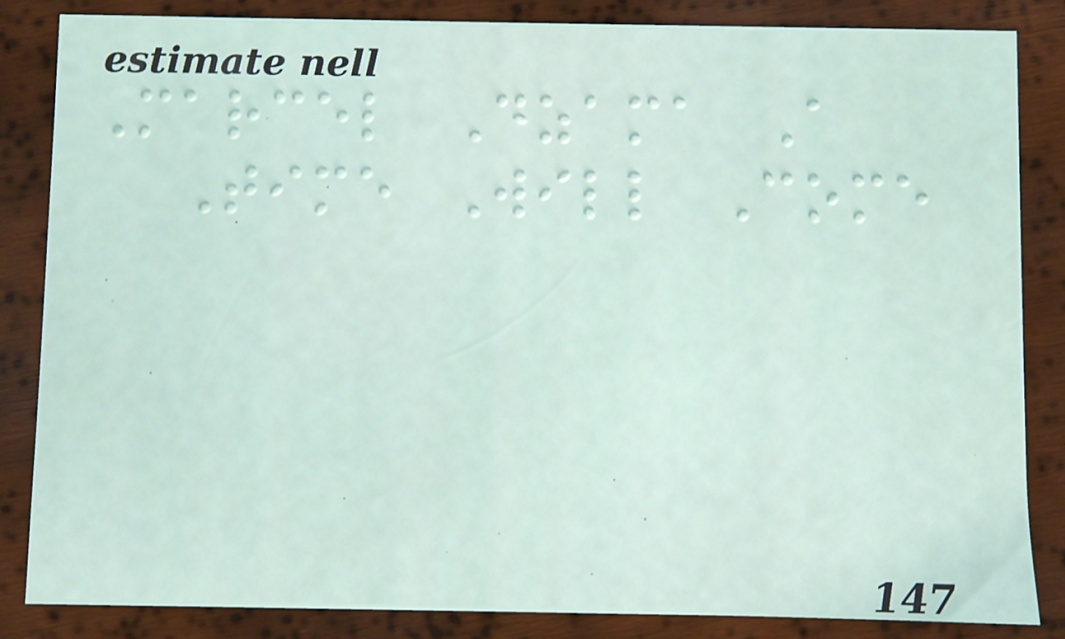Marcel Dzama A
Time Will Come
